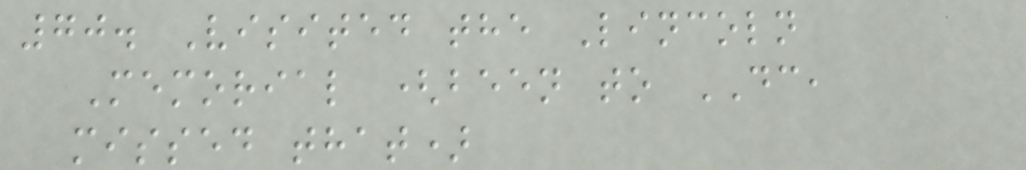70. Visited the Lincoln
Memorial (been to DC,
missed that)
